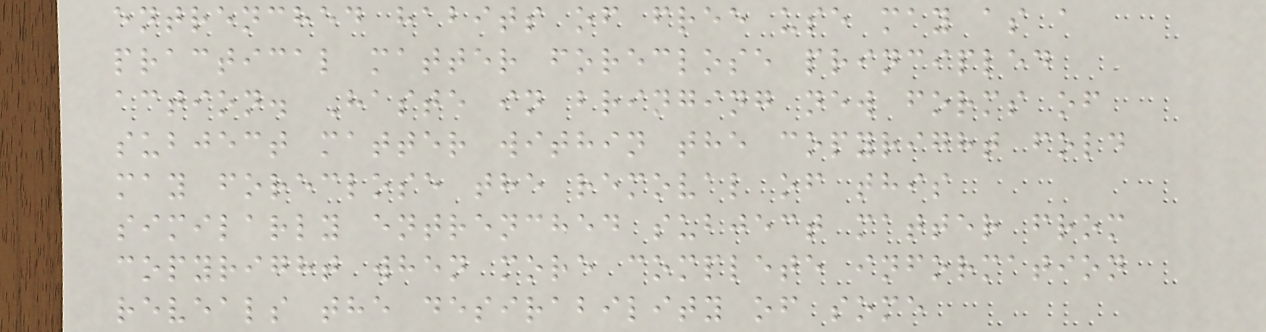entrenched habits of free use may as a
practical matter foreclose principled
action. Haste in bringing new forms of
subject matter within the copyright fold
may foreclose the removal of this
similarly entrenched subject matter from
copyright when more complete information
reveals the desirability of some
